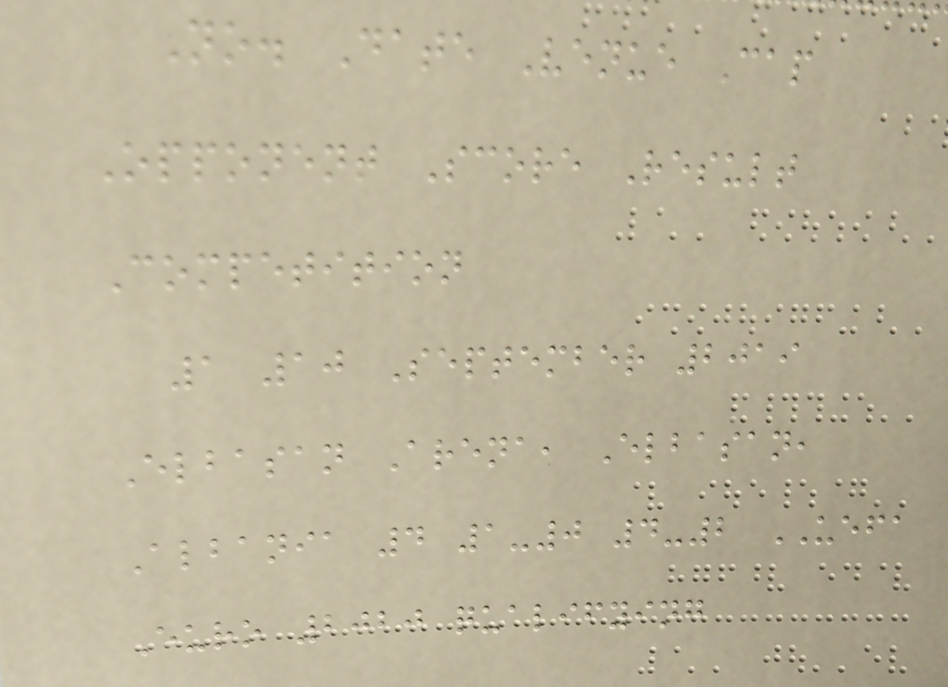No. Date Venue Cap
Opponent Score Result
Competition
1 10 September 2019
Elbasan Arena, Elbasan,
Albania 4 1-0 4-2 UEFA
Euro 2020 qualifying
